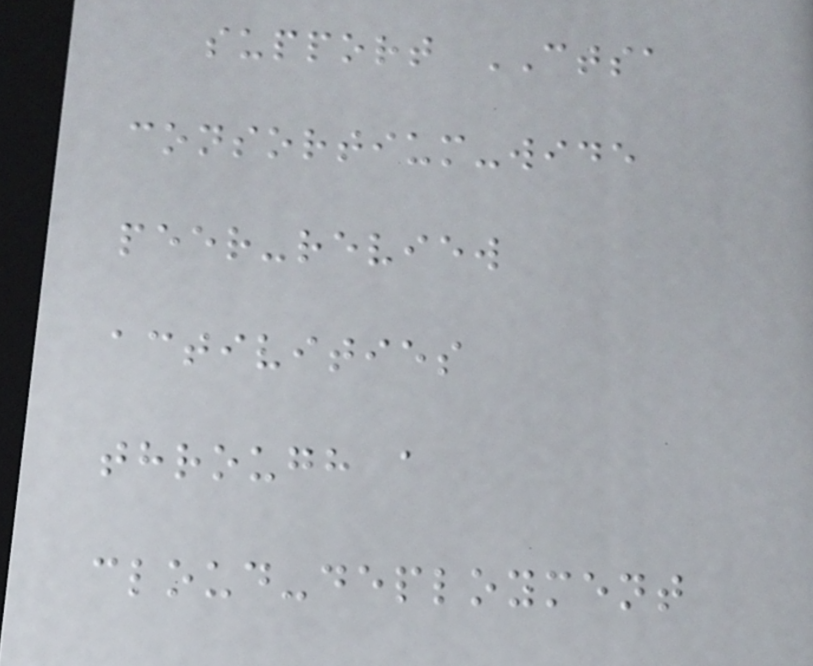support CTSA
consortium-wide
peer-review
activities
through a
cloud-deployment
